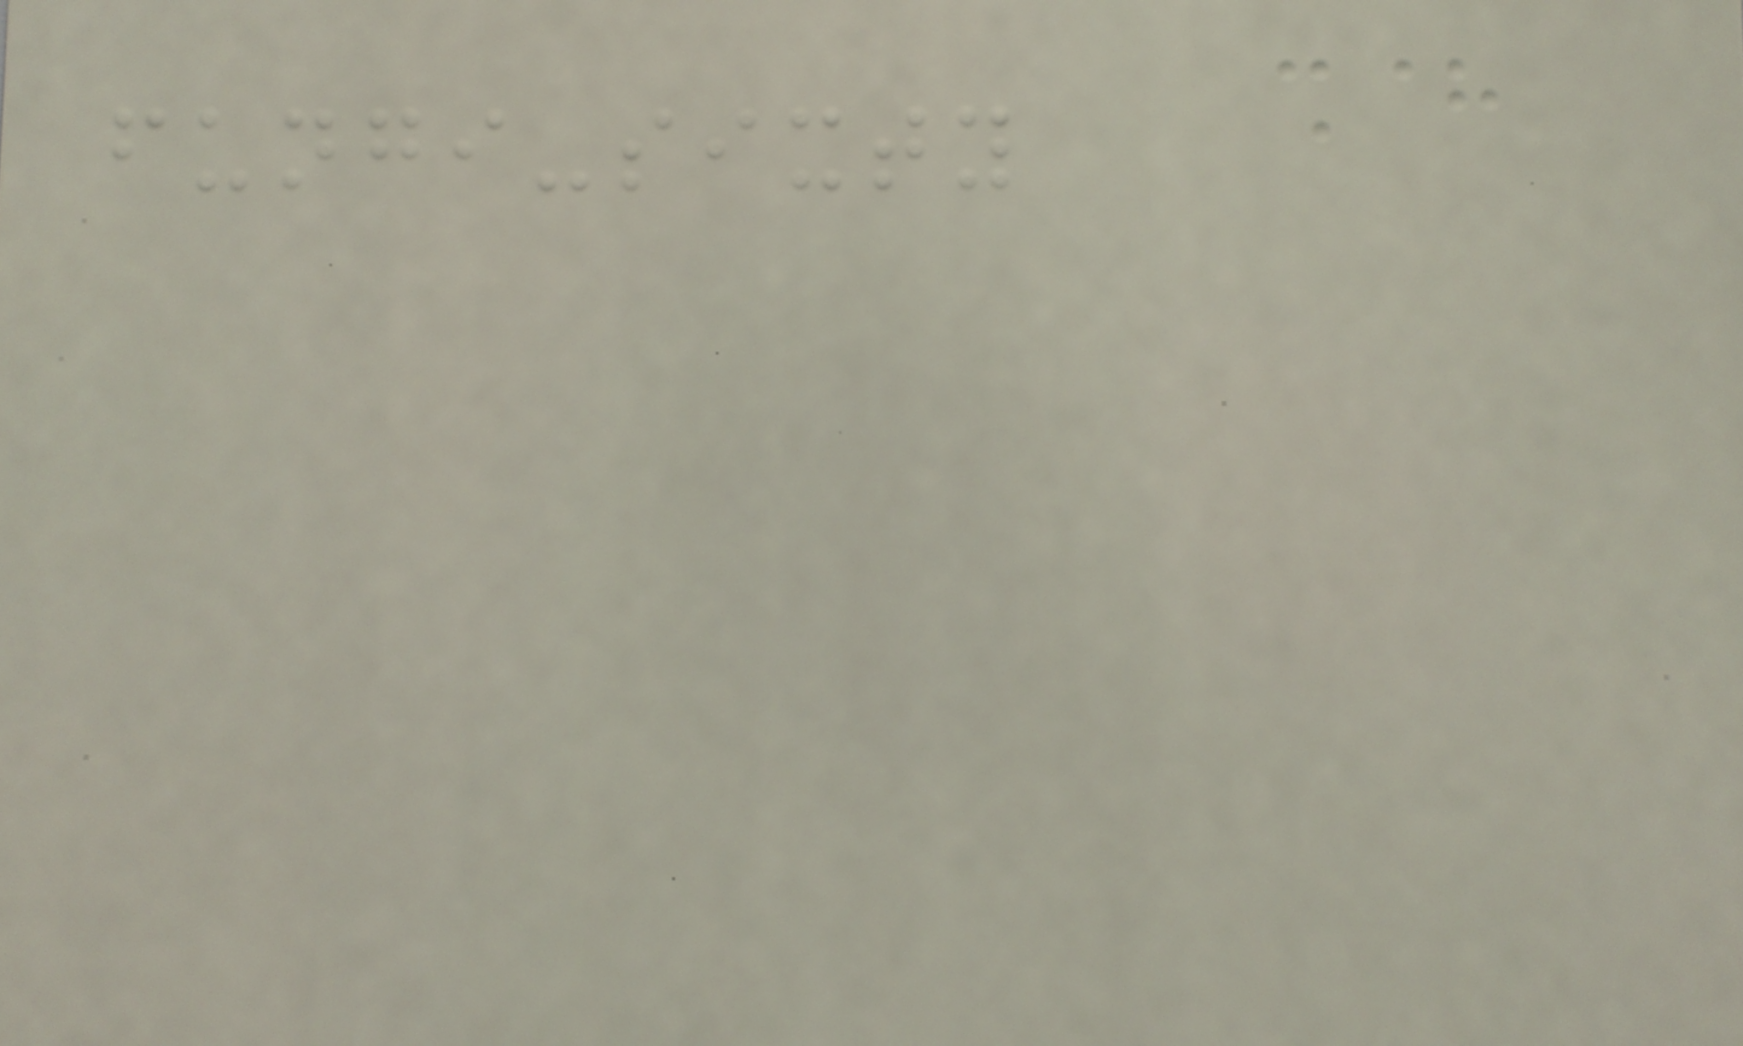fungi-sixty
